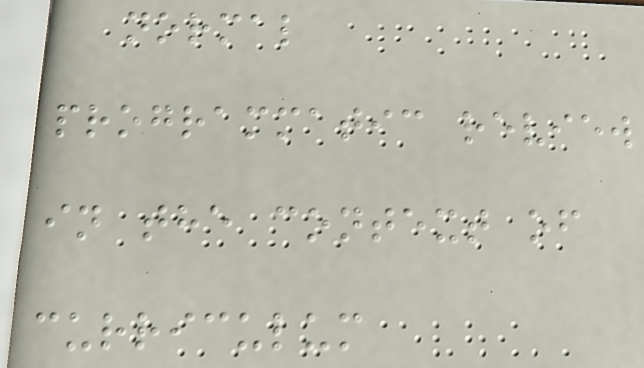normal
programmatic review
in the context of
curriculum
